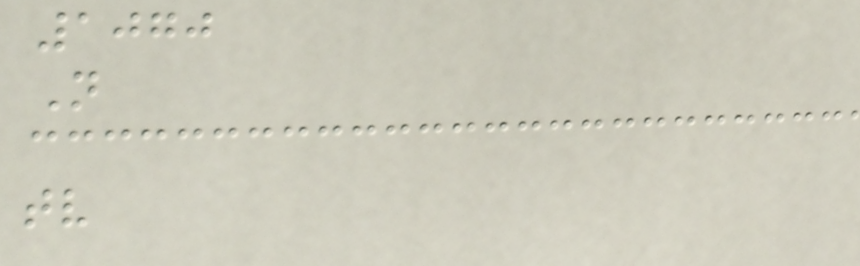1070
N
tv
